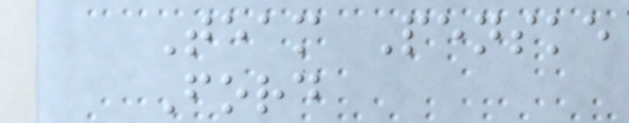Team Penske
Ford
